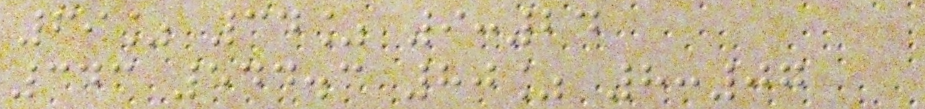69% 34% 9:24
343 544.3 80% 8:07
